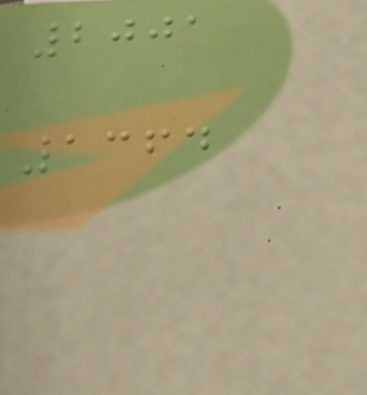2001
1364
